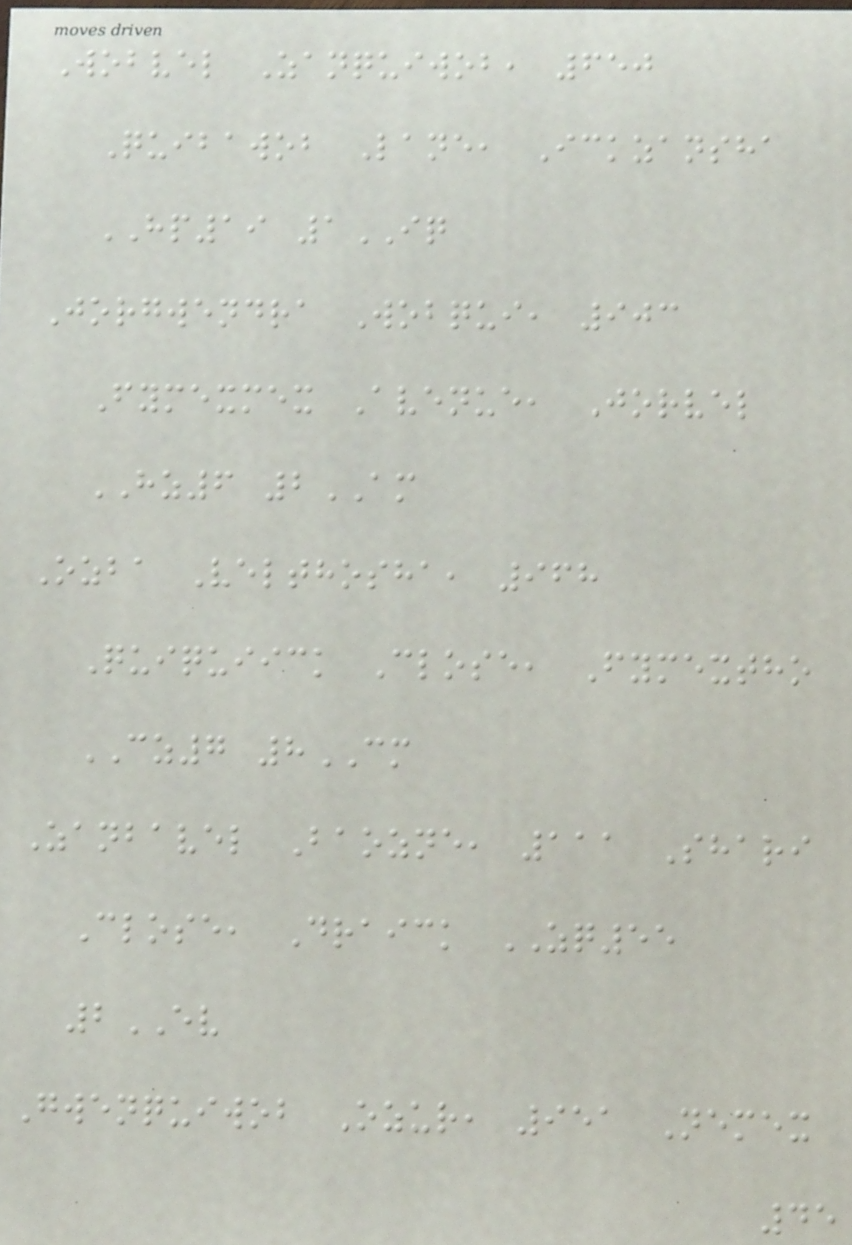Wobvel Zanquiwob, 650
Quibawob Lane, Ickzansha
HP19 1IQ
Jorgwendra Wobqui, 903
Fymexmex Avenue, Jorvel
HZ6 2AM
Ozba Velthosha, 968
Quiquiick Close, Fymextho
CZ7 8CM
Zanbavel Baozne, 111 Shari
Close, Draick ZQ55
2EV
Gwenquiwob Ozur, 951 Nemex
45
